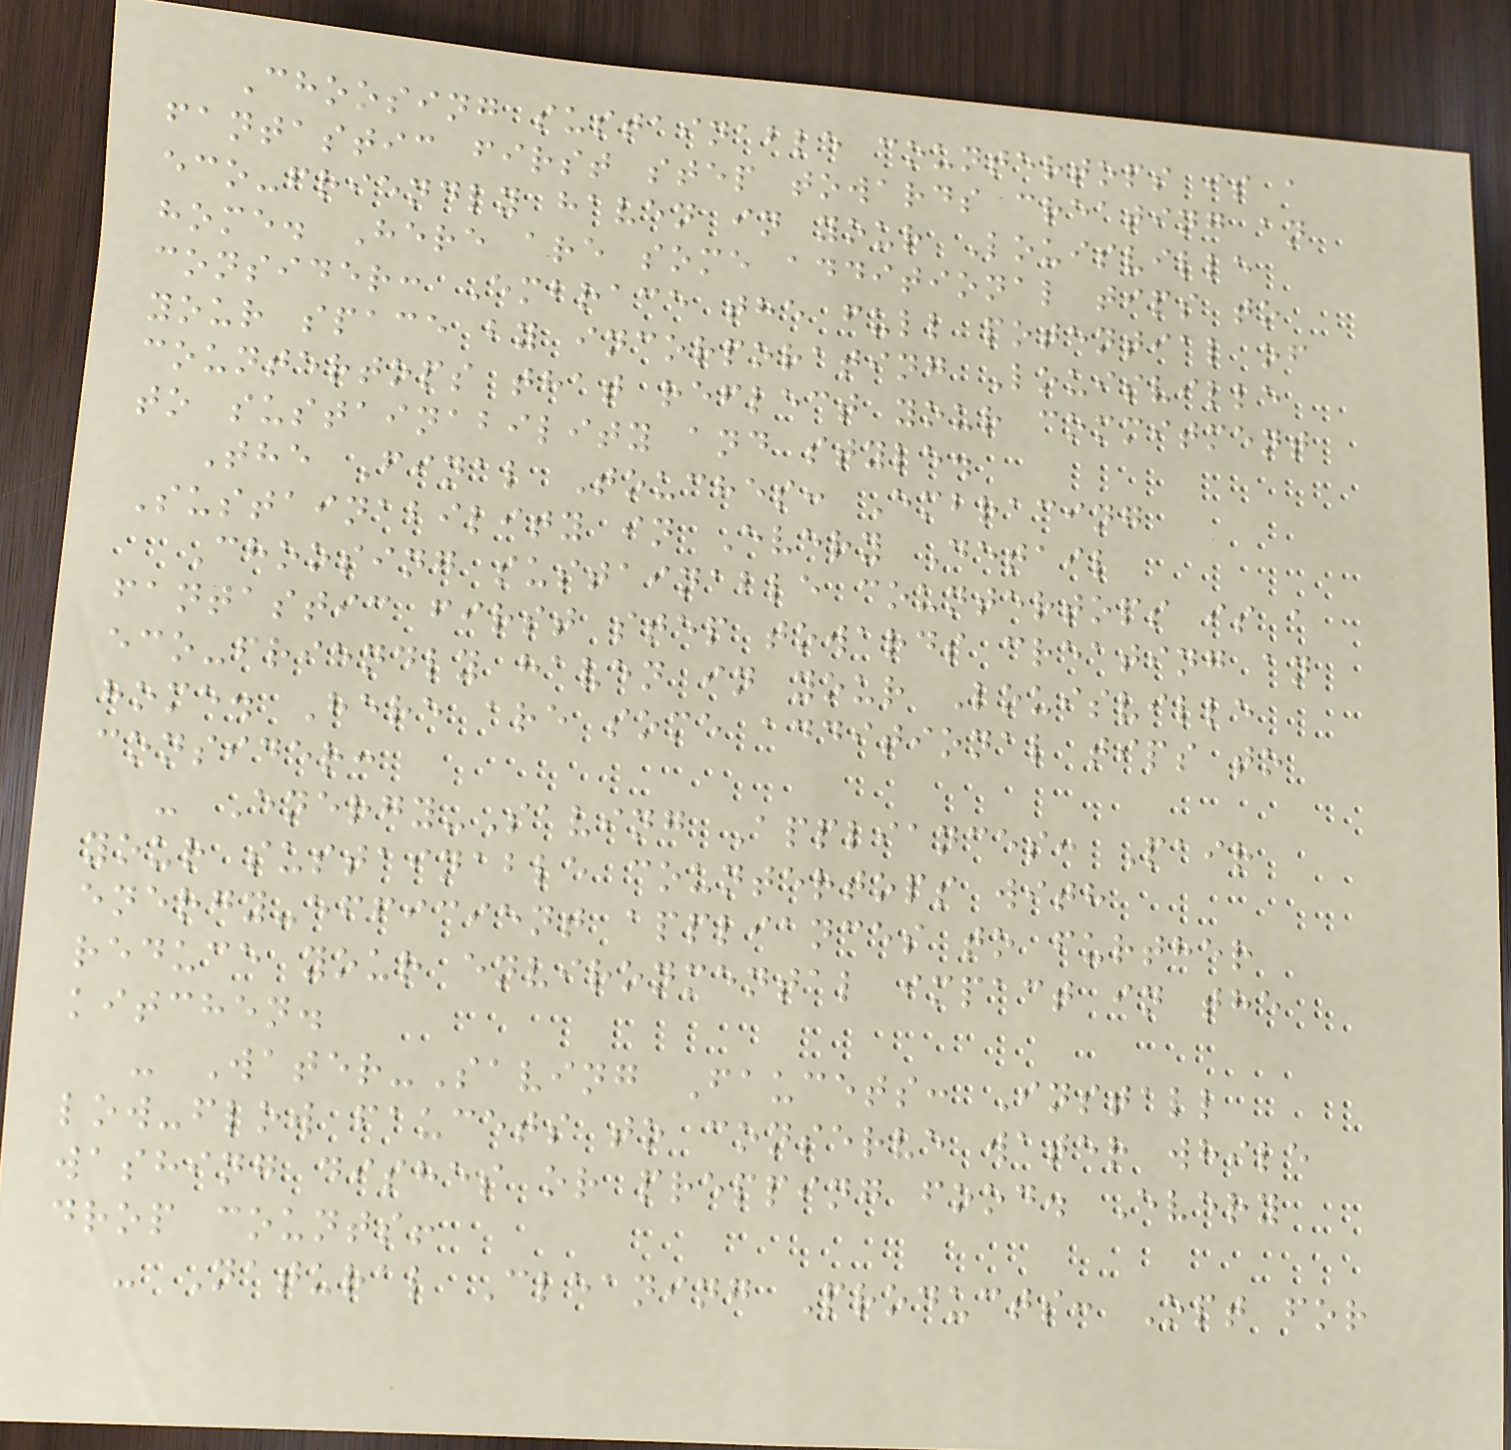Choosing sustainable countertops is a
fantastic first step towards creating an
eco-friendly haven in your Louisville
home. Here are some additional tips to
consider: Embrace the full potential of
your space by incorporating Louisville
countertops that reflect your commitment
to sustainability and style.
The Final Touches: Embracing
Sustainability in Every Detail
Choosing sustainable countertops is a
fantastic first step towards creating an
eco-friendly haven in your Louisville
home. Here are some additional tips to
consider:
- Energy-Saving Appliances: Pair
your sustainable countertops with
energy-efficient appliances to further
reduce your environmental impact in the
kitchen.
- Water-Saving Faucets: Install
low-flow faucets to conserve water while
washing dishes or prepping food. Every
drop counts!
- Natural Cleaning Products: Opt for
